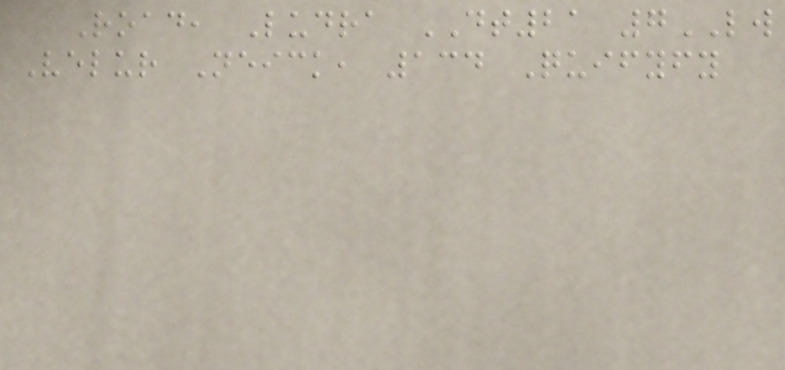Road, Ludra DT21 7LW
Velur Neick, 134 Quifyfy
